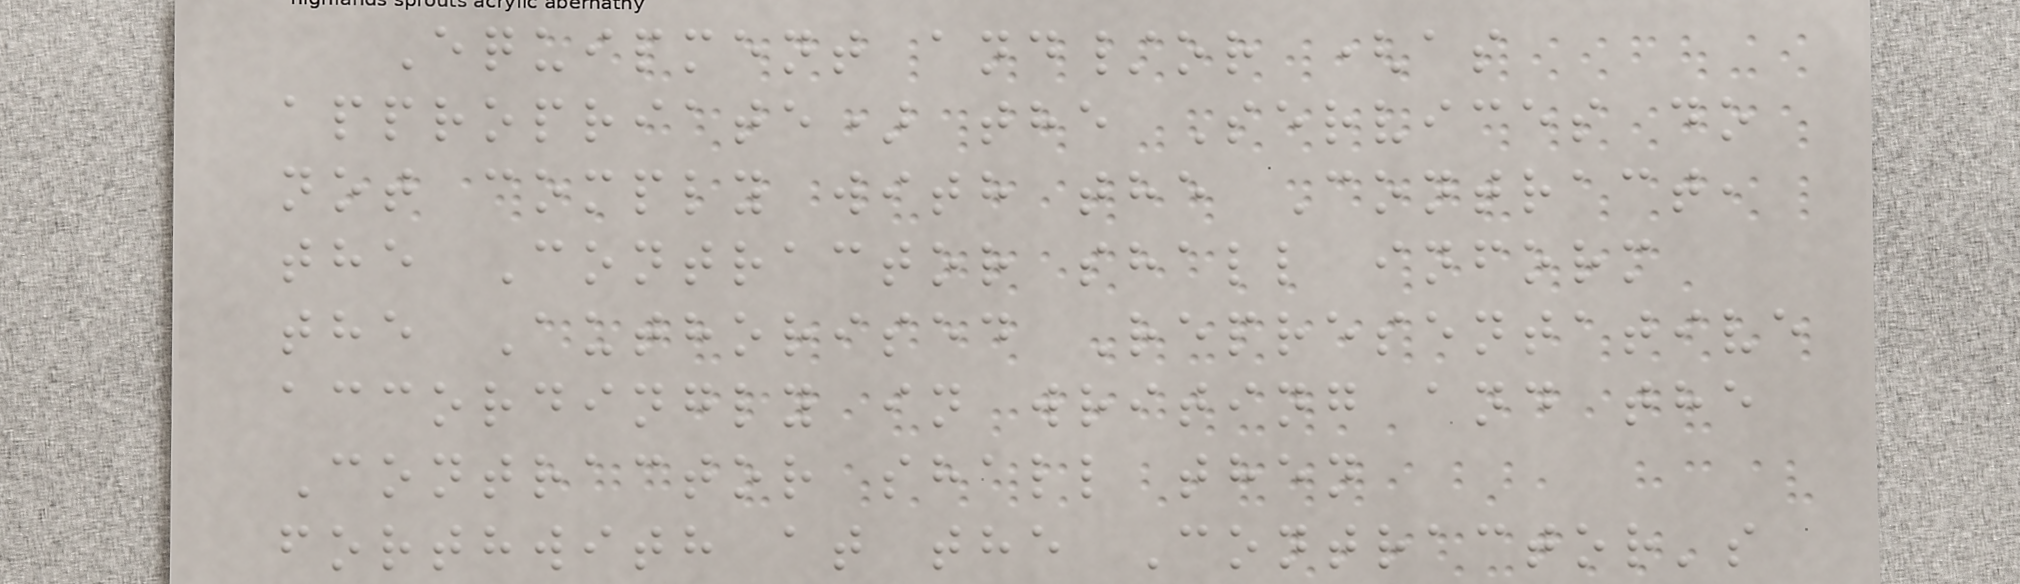Equipment and/or (as
appropriate) the Services do
not comply with the Contract,
the Contractor shall inform
the Authorised Representative
accordingly in writing and the
Contractor shall then
forthwith at the Contractor's
